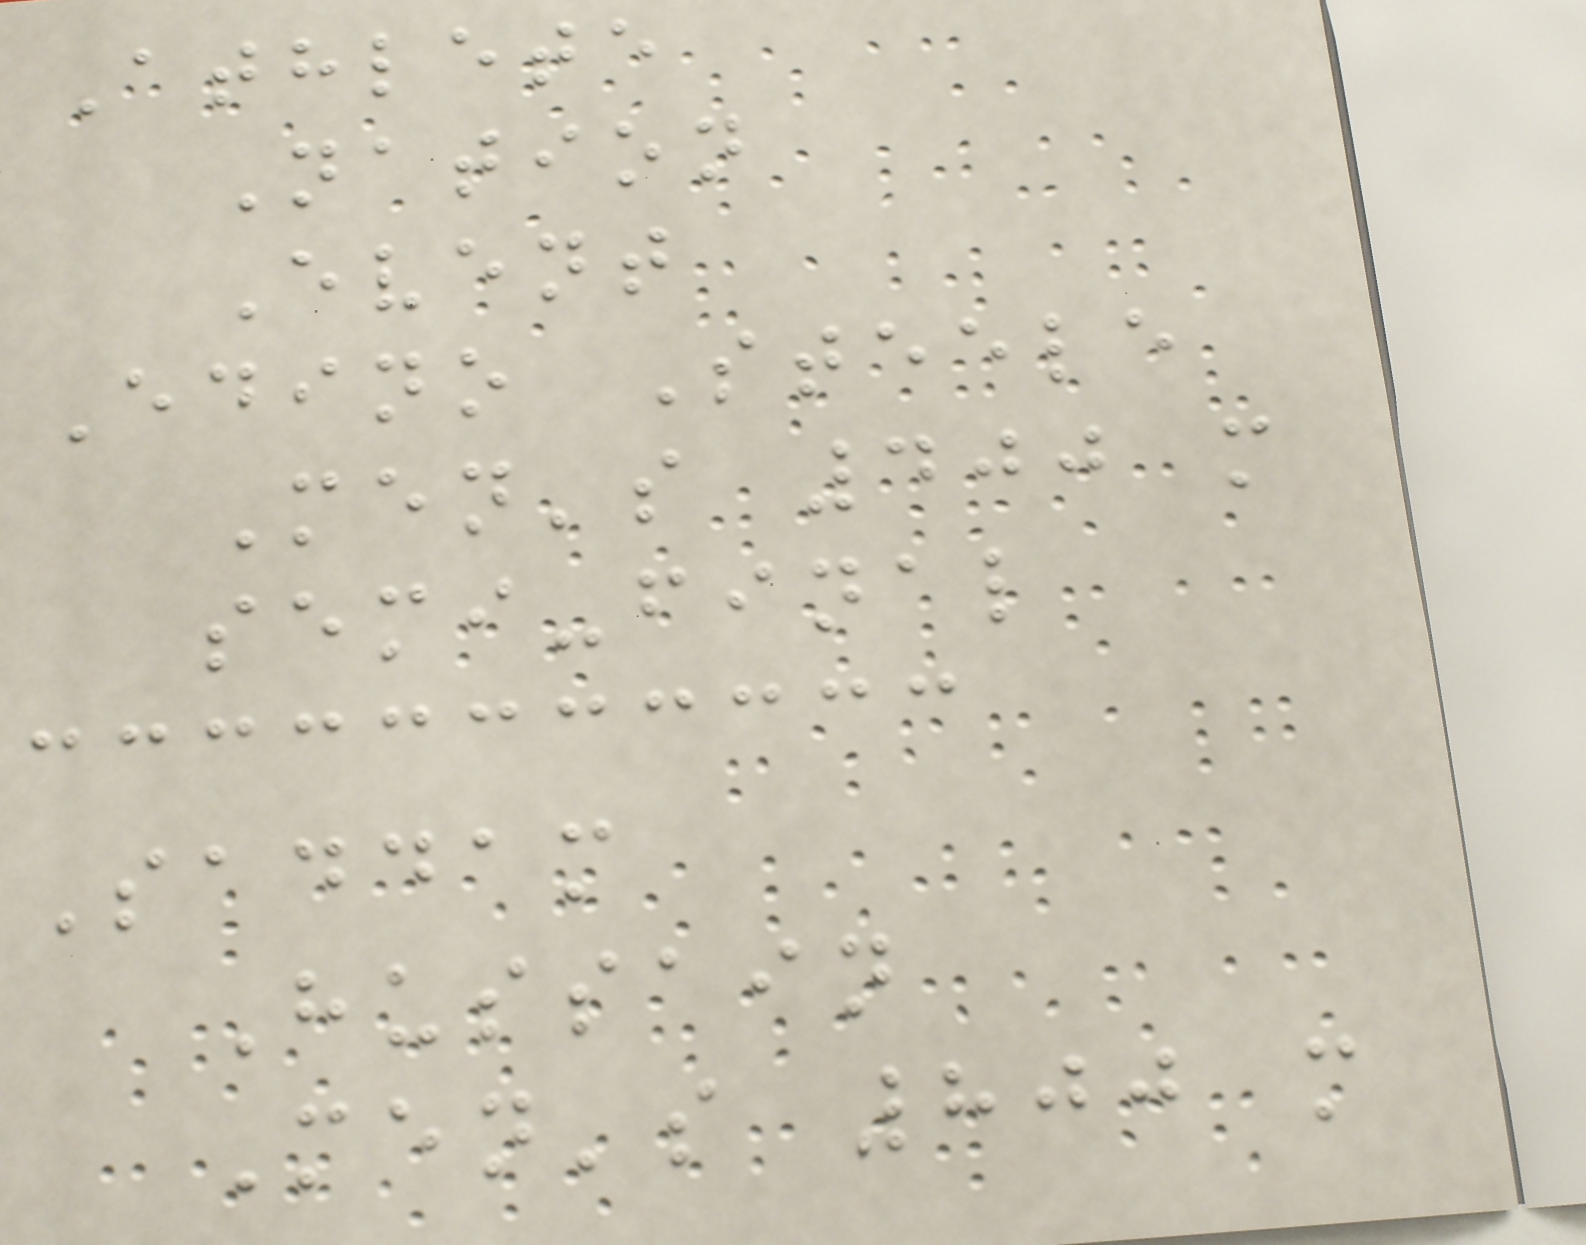Athlete
Nation
Event
Edino Steele
Men's 400 m
semi-final
Saddam
Hussain
Men's 800 m
